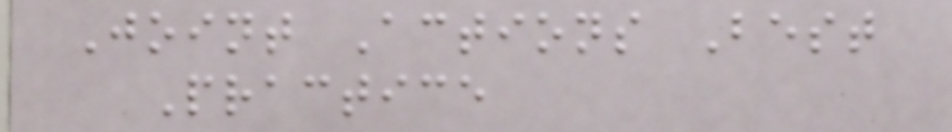Joint Actions Best
Practice
